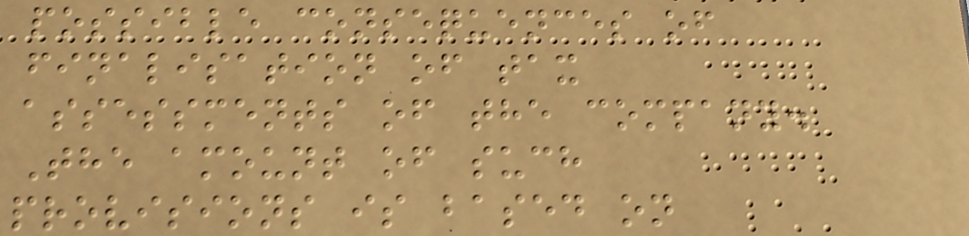possible consequences of
finalisation of tax
assessments of the company.
The amount of such
provisions is based on
